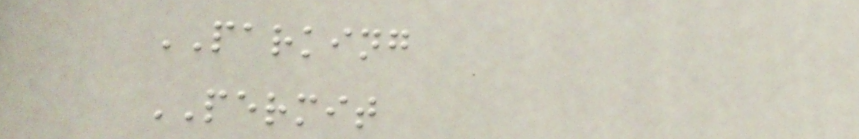PARKING
PERMIT
